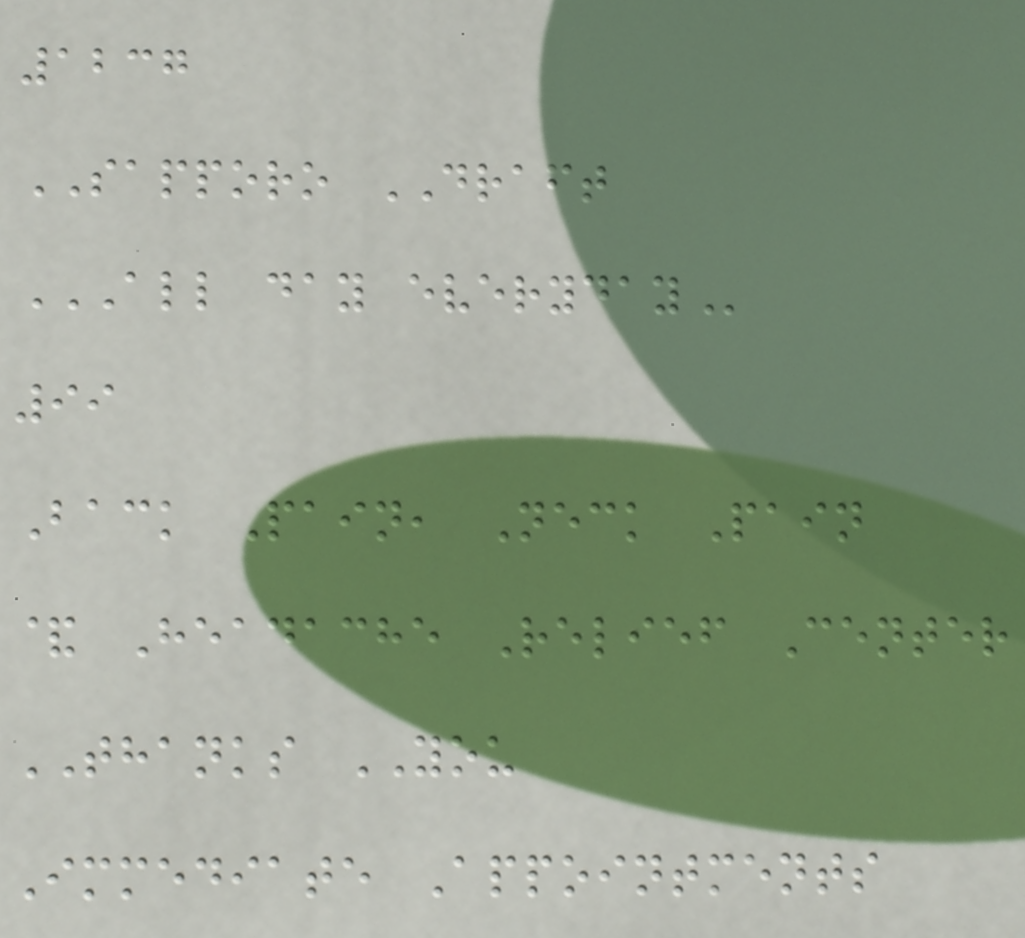1237
SAPPORO DRAFT
ALL DAY EVERYDAY
99
Back Pain, Neck Pain
& Headache Relief Center
THANKS YOU
Immediate Appointments
